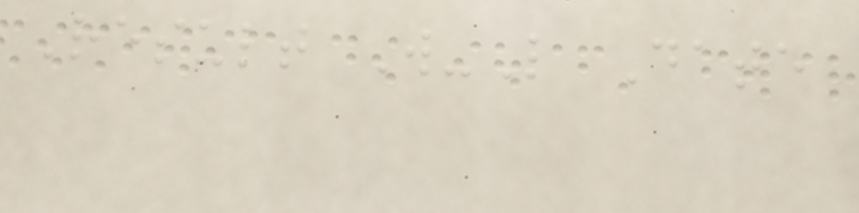Result W-L Date
